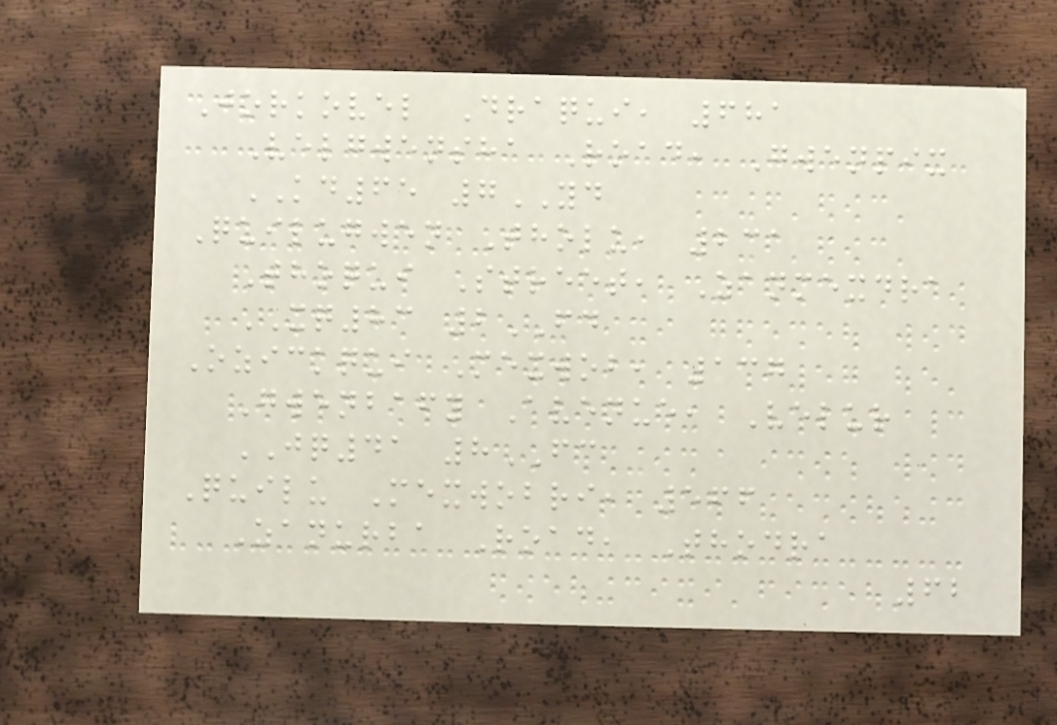Jorkovel Draqui, 681
Velgwensha Road, Gwenpix
KD65 7YD
Quilugwen Tholu, 231
Thoqui Street, Zanmexdra
XQ83 2FD
Ozickqui Mexwob, 137
Gwenbafy Avenue, Velur
JQ41 8FC
Quilu Mexwobri, 566
Zanurba Road, Thodra
62
